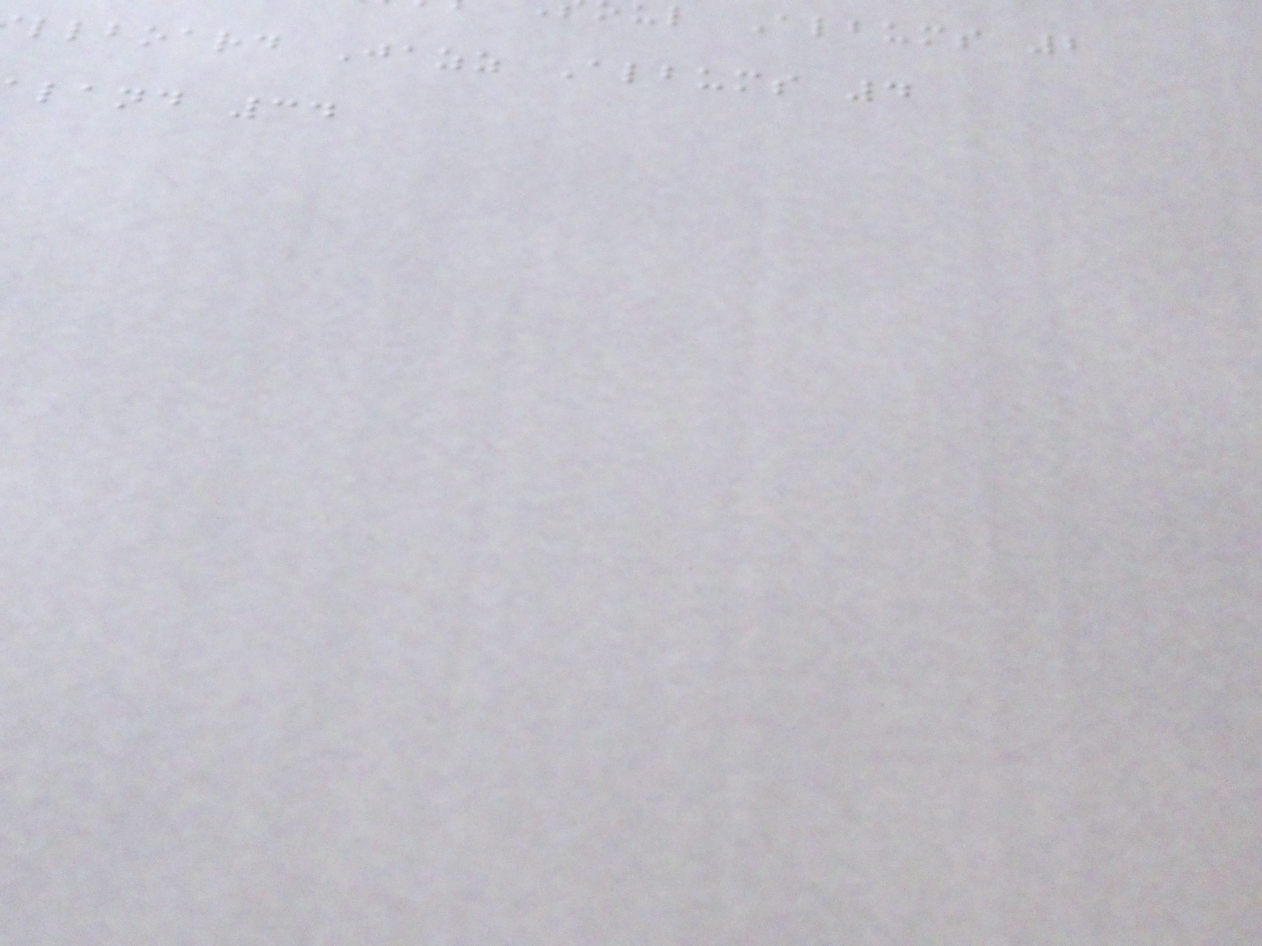ul Albums 2
llboard Jazz Albums 4
land 34
